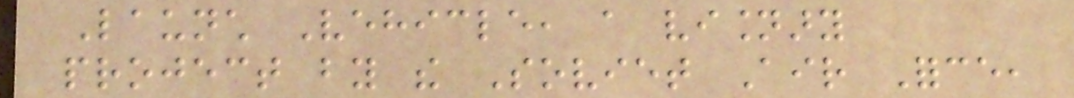Launch Vehicle, a visionary
project by the Soviet Air Force,
